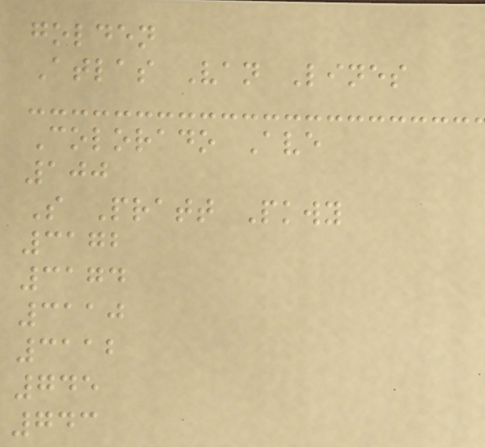golden
Atlas Van Lines
Colorado Ave
100
S Pratt Pkwy
3172
3174
3110
3112
745
743
